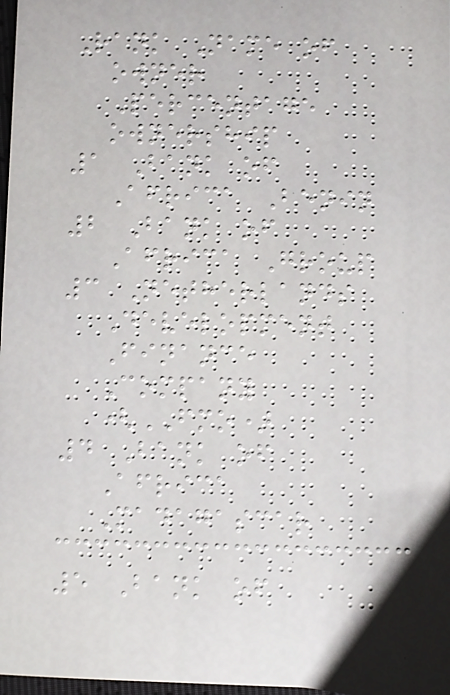Rank Name of
owner
Percentage
ownership
1 Bank of
Africa Benin
2 Bank of
Africa Group
3 Netherlands
Development
Finance
Company
(FMO)
4 Bank of
Africa
Madagascar
5 Bank of
